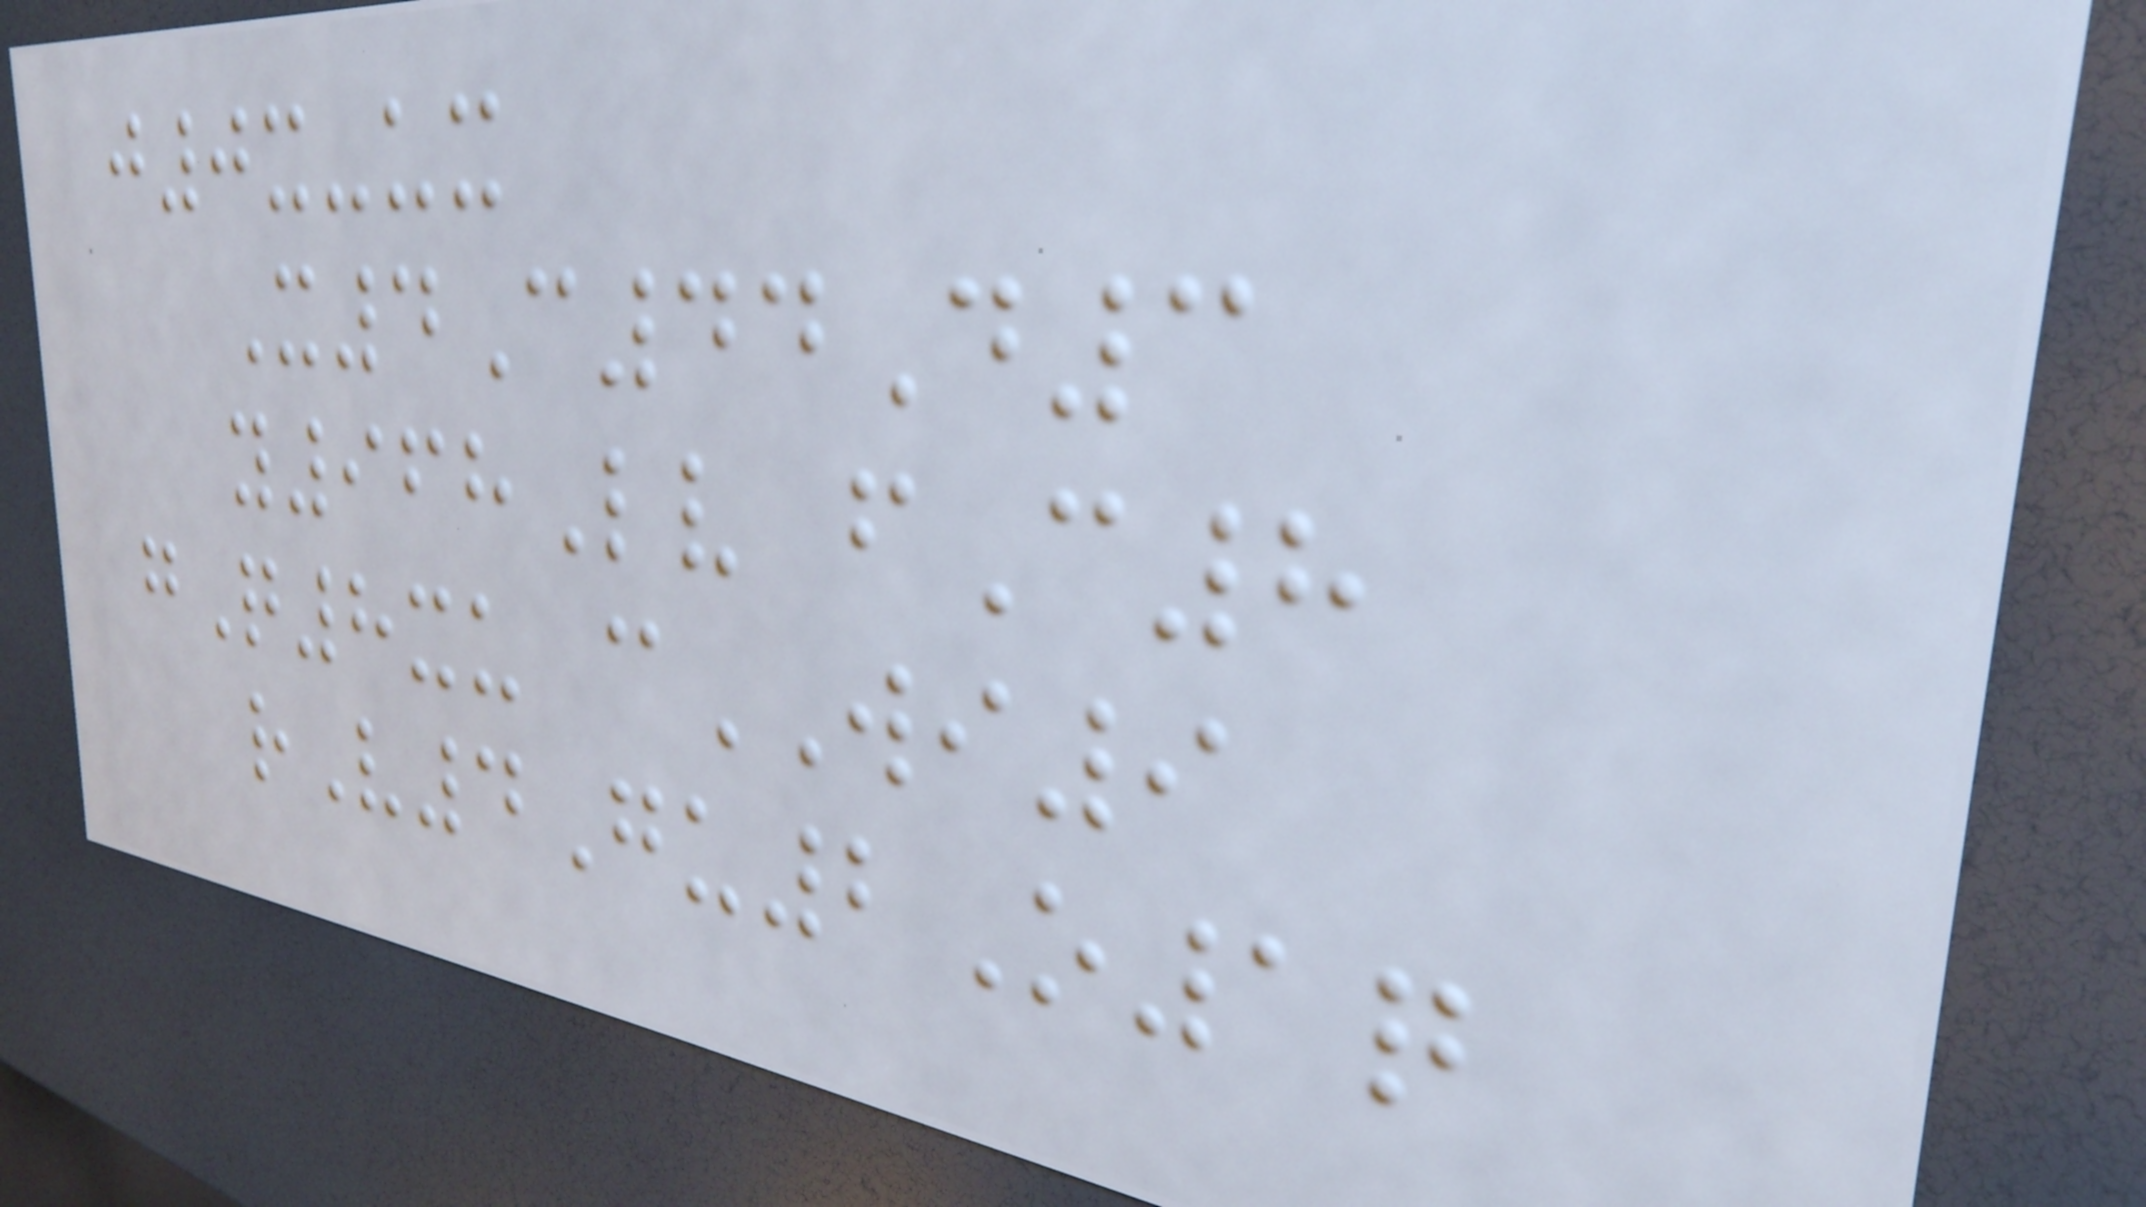j0x-ux
X4C44D3
y968Lv fC8
gQ8xu cWI9
rV4Gu2O1q
